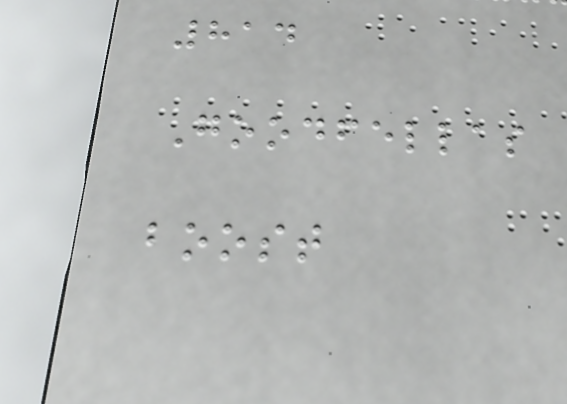814
Goodfellas
boost
